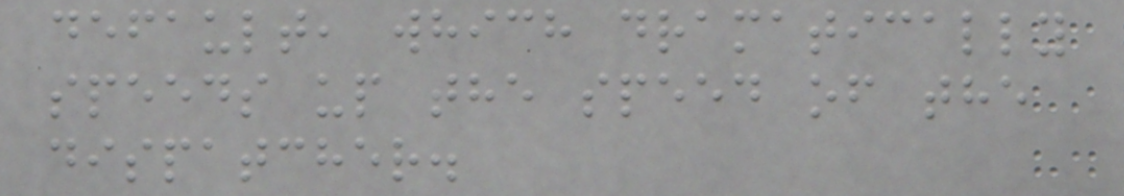default, which dramatically
speeds up the speed of the
dispatcher.
